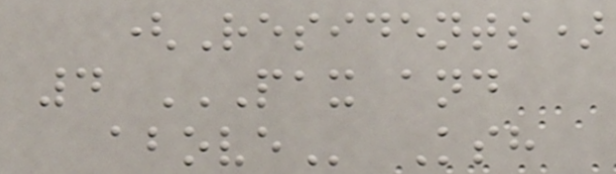(Residents)
4 PAX AND
ABOVE Ksh
